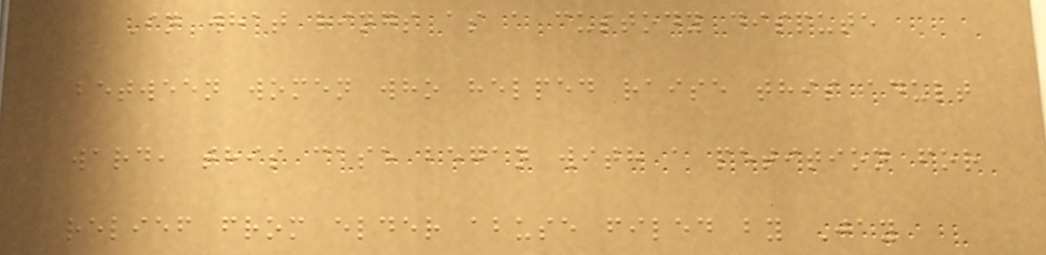In what rings as a custody dispute
between women who helped raise this adult
ward, this case began with a petition for
relief from elder abuse filed by Jay
